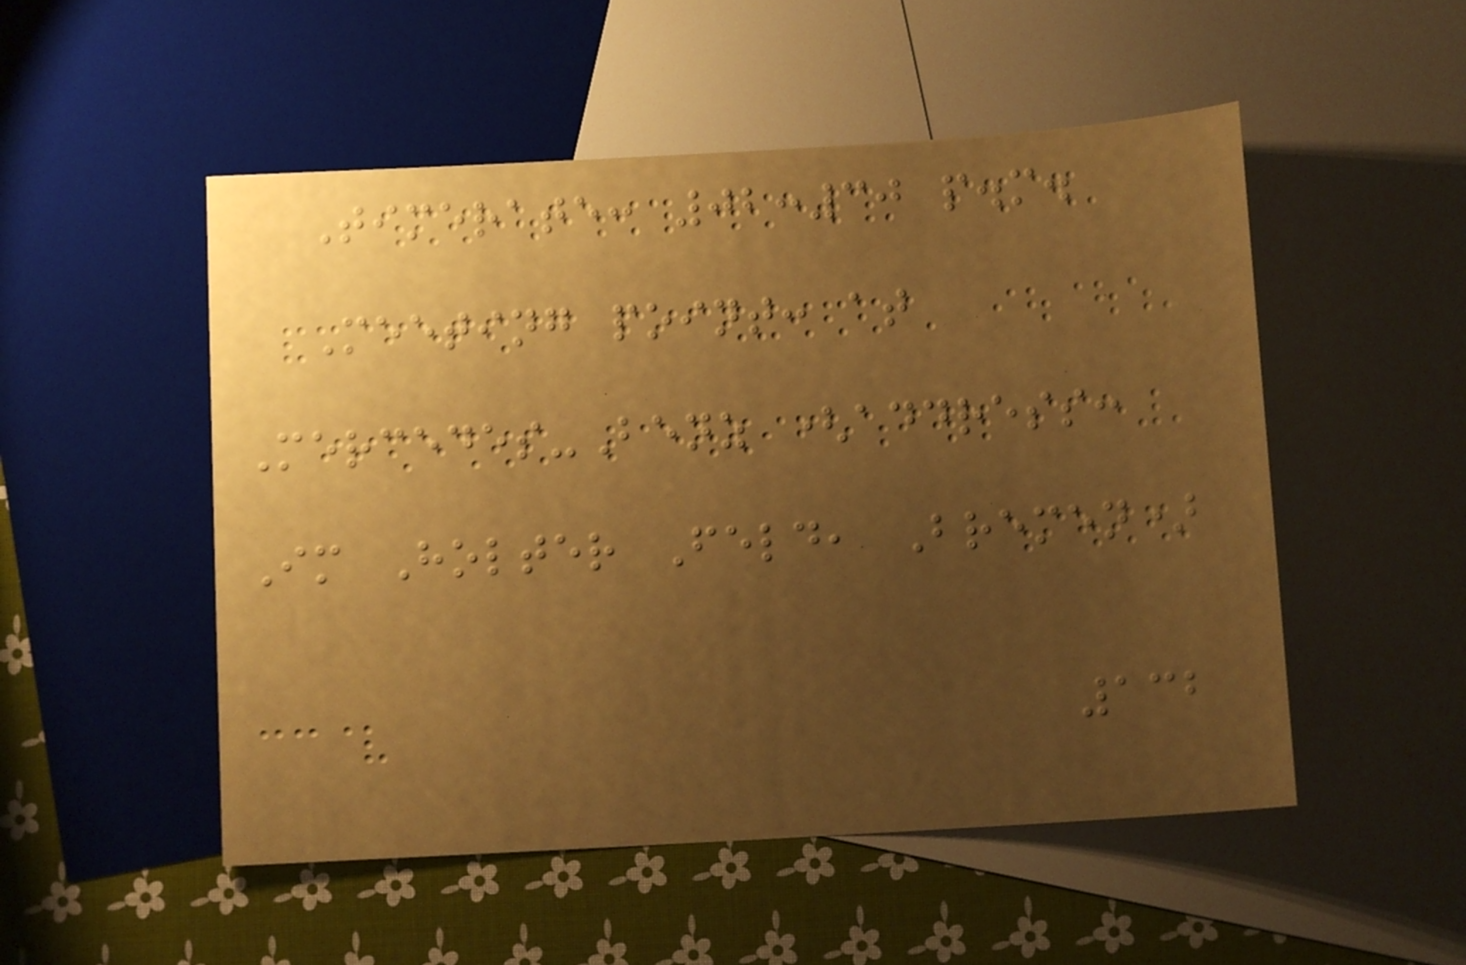Timerate: 02:30 p.m.
Meeting point: at
Mercedes-Benz (address:
Im Holter Feld, Bremen)
132
